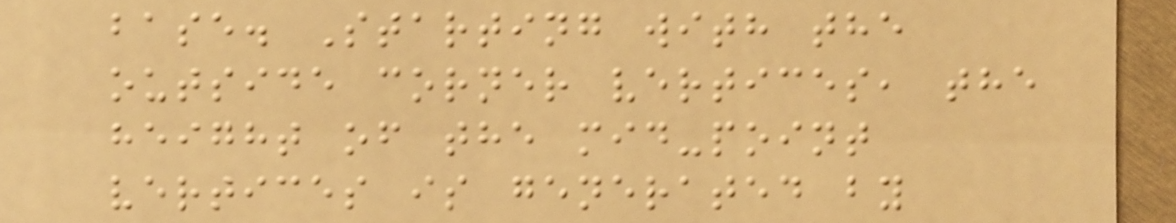base. Starting with the
outside corner vertices, the
height of the mid-point
vertices is generated by
